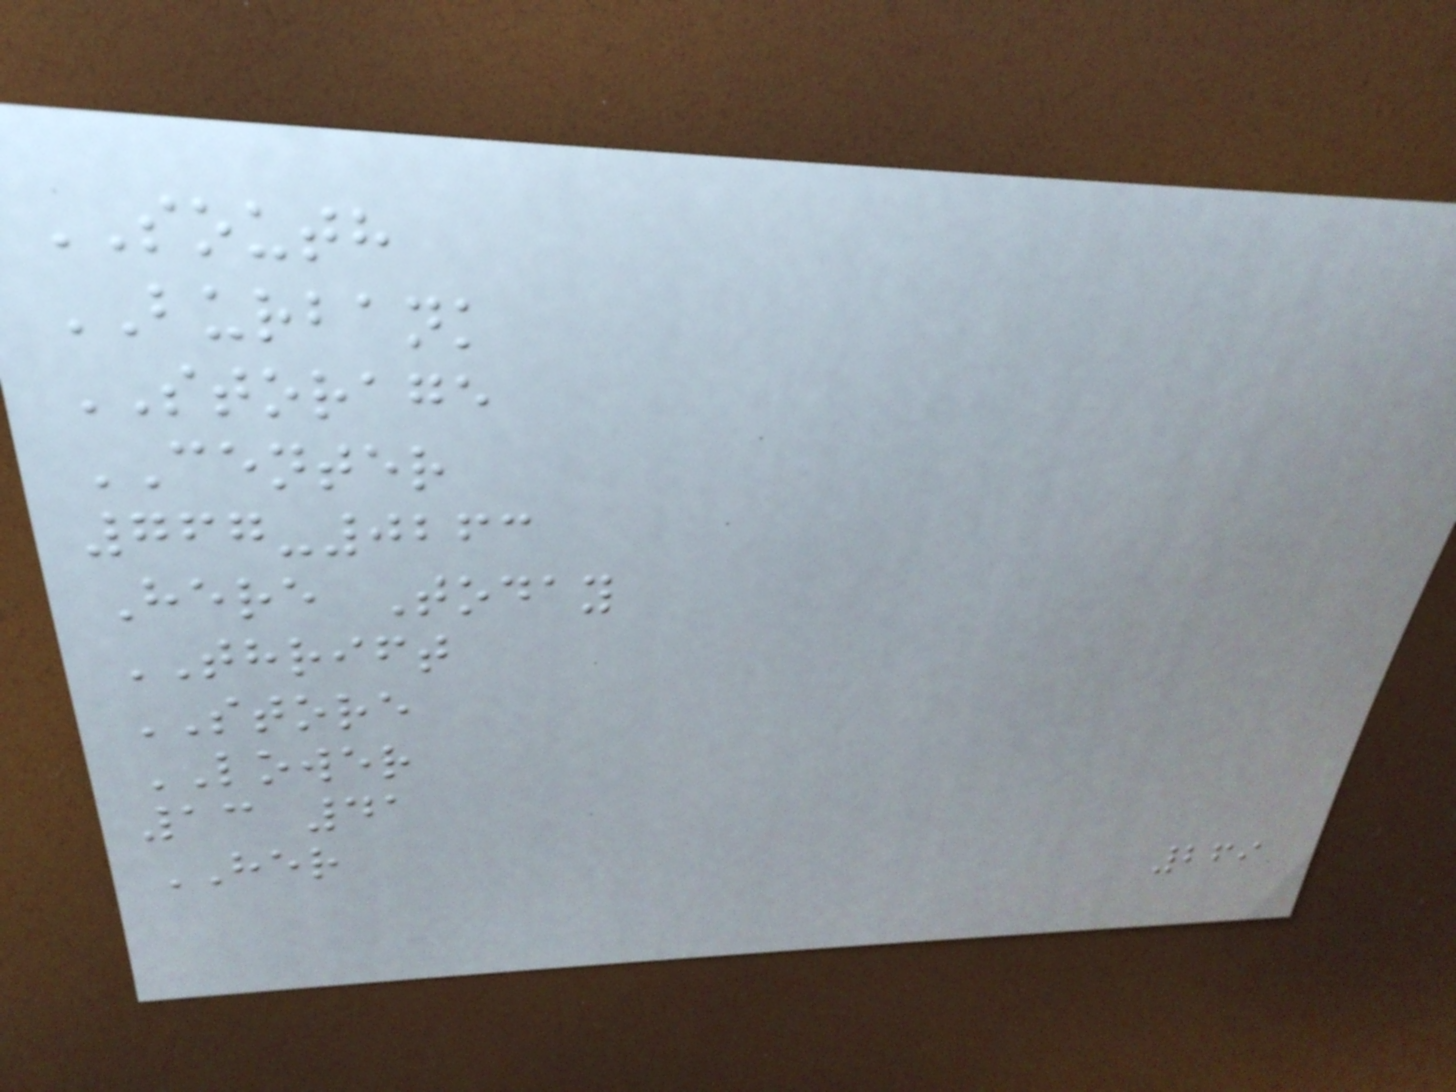SOUTH
BURBANK
STORAGE
CENTER
767-0263
Here Today
THRIFT
STORE
LOWER
13 41
HER
269
